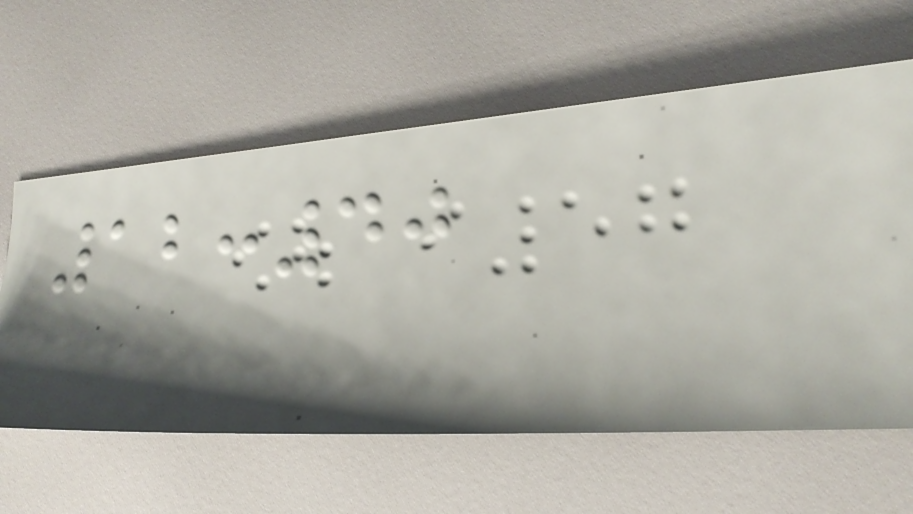12:40
